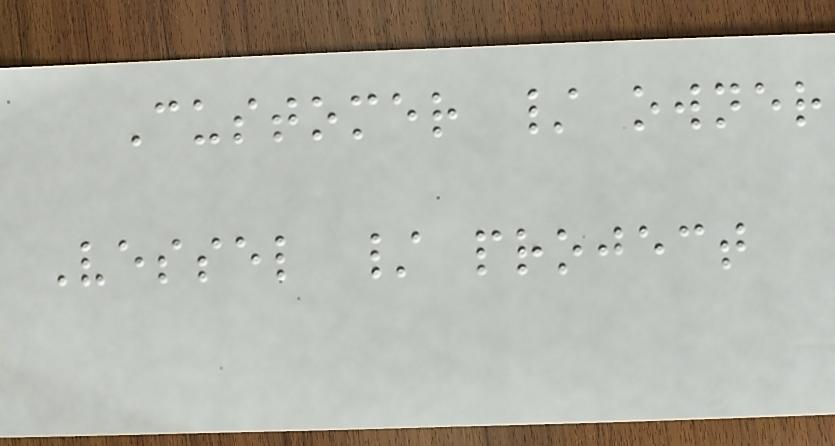Customer / owner
Vessel / project
